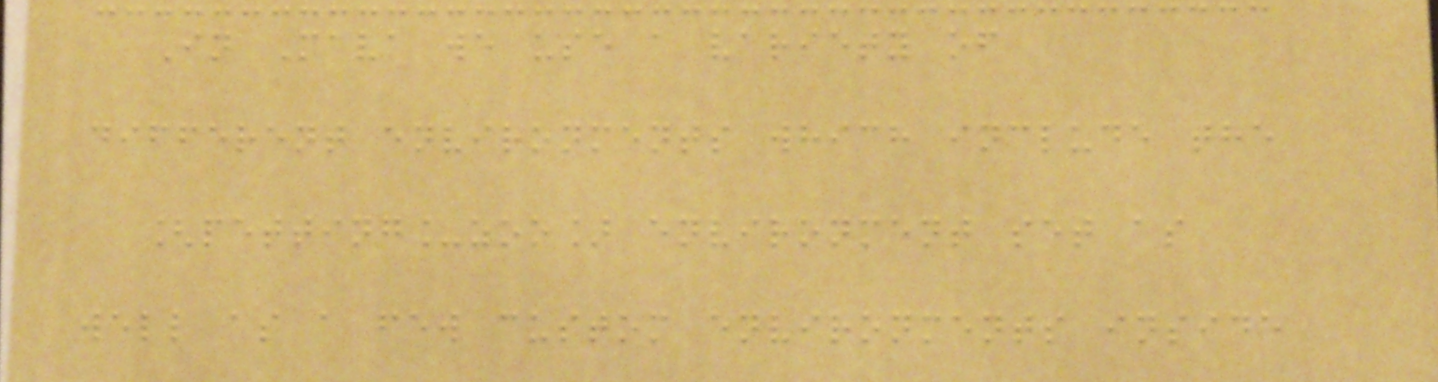In Mava we use a variety of
different environments which include the
[petting_zoo] environment set as
well as a few custom environments inside
